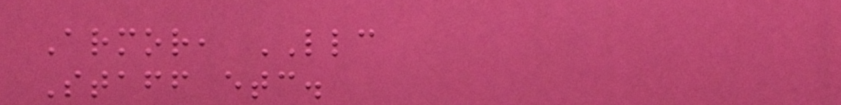Armor, LLC
Staff etc.
